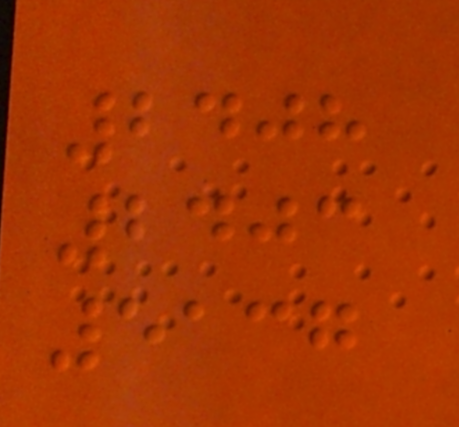2408
2403
5137
